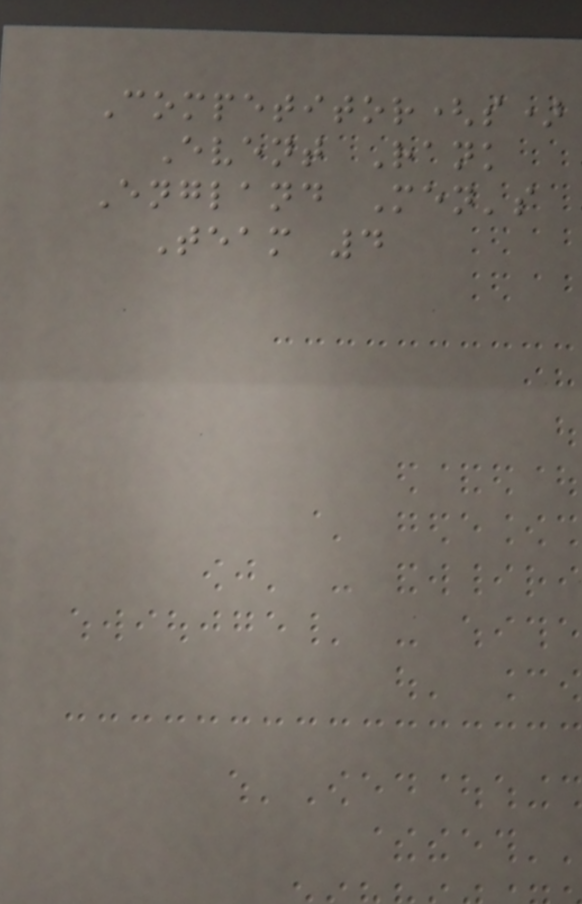Competitor(s)
Event Rank
England Men's
Team 4
